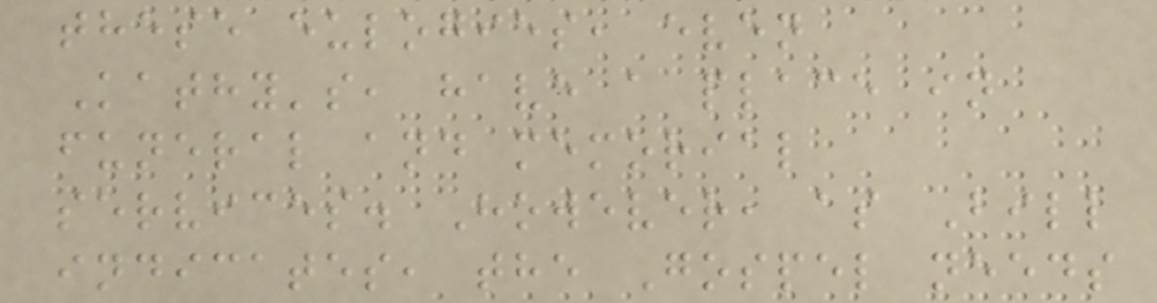these eulogies, even
Kathy's, have a place in
funeral and memorial
services. However, as Bill
indicates, the Gospel needs
